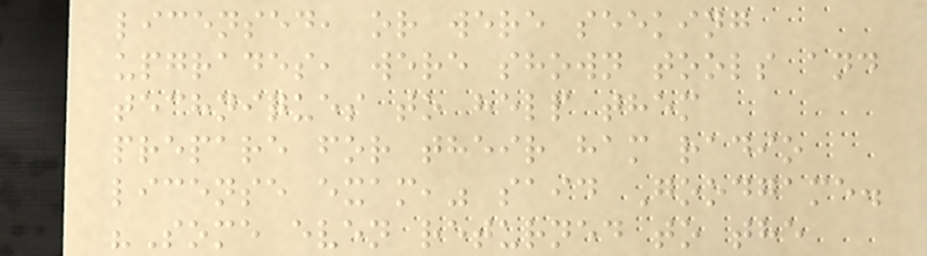licensed, or were seeking
upgrades, were shown tools and
techniques to help them
prepare for their ham radio
license exam," said Goodgame.
"Some even returned to the
